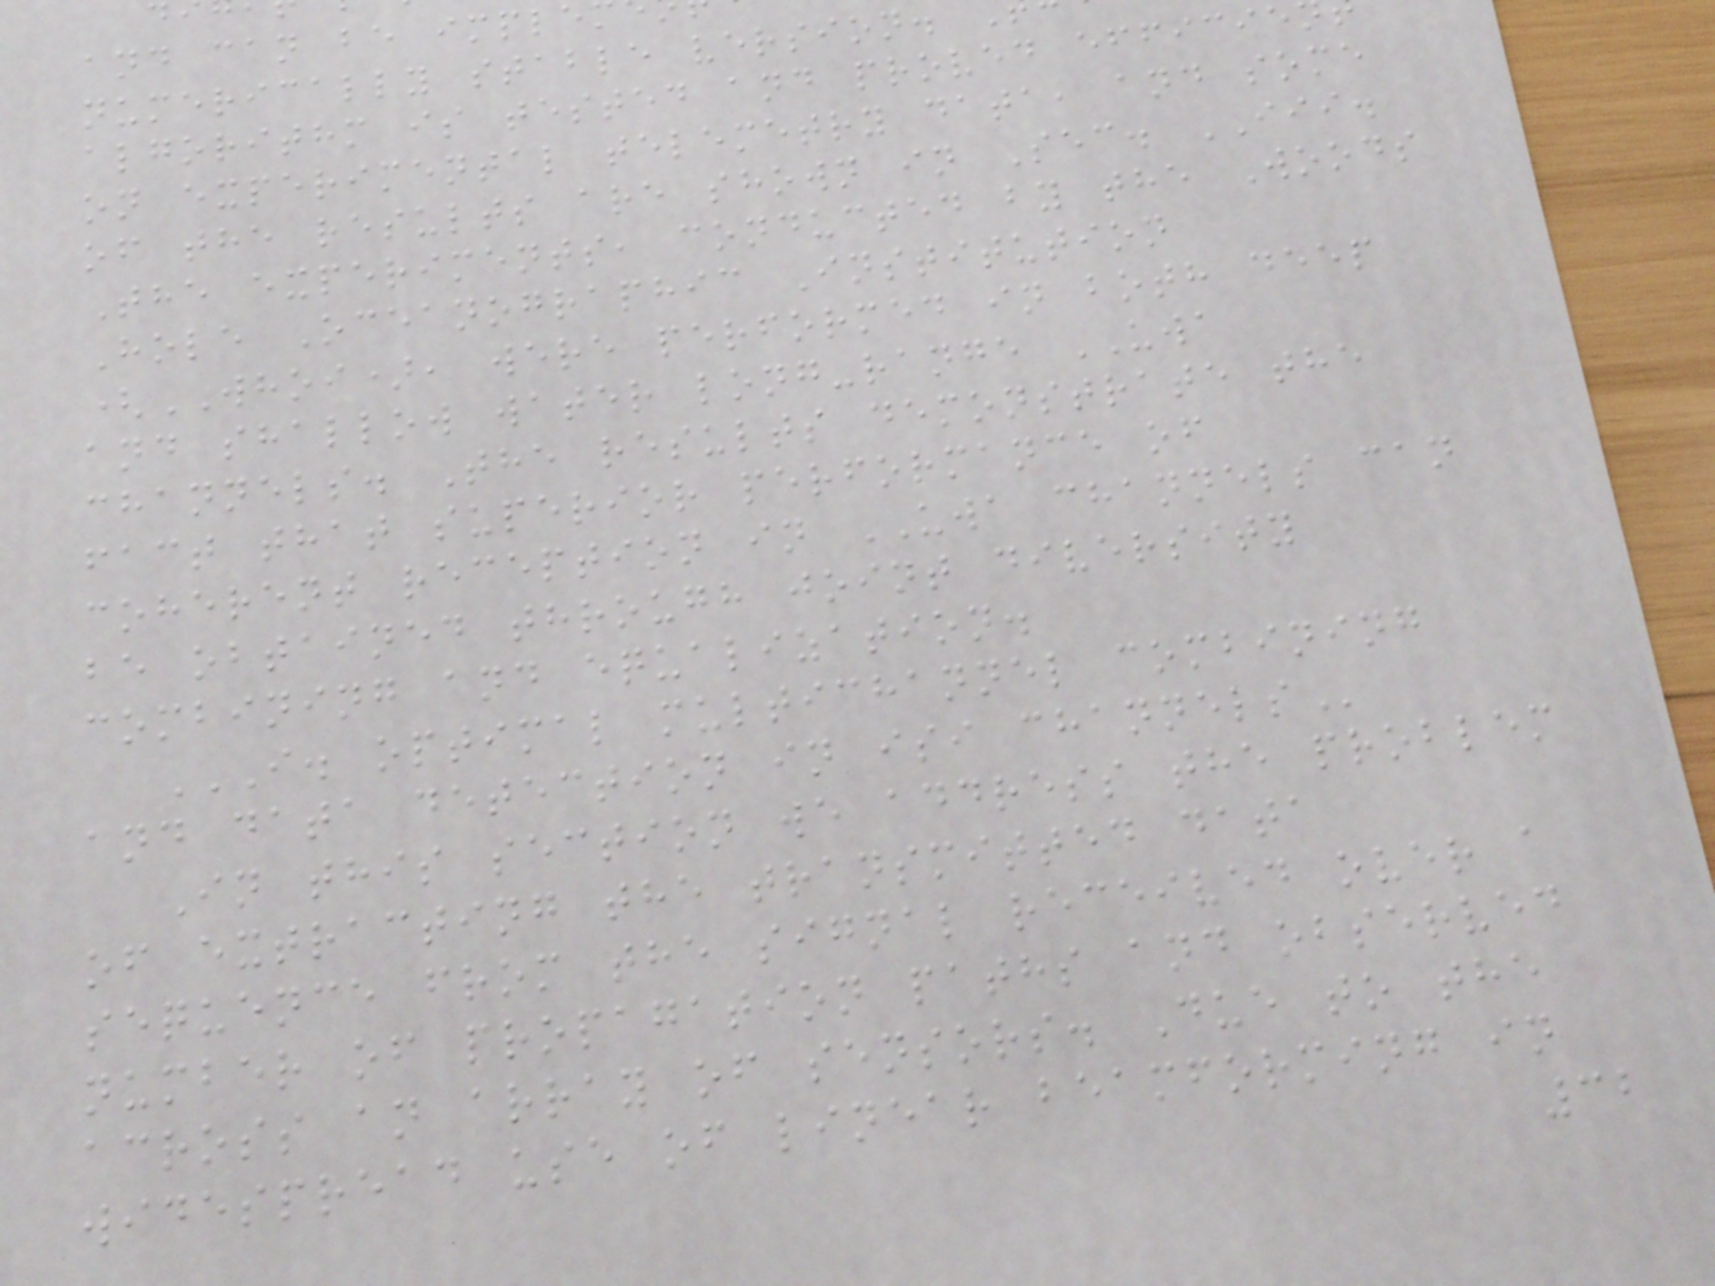and can be imple
numerically stable version.
algorithm is tested and proved efficie
on experimental telemetry data, and some
of the results are shown in Sec. III.
The experiments, conducted by the Woods
Hole Oceanographic Institution
(WHOI), were performed in both deep
and shallow water long-range UWA
channels. The results demonstrate the
fact that superior performance of
coherent reception in UWA channels can
be obtained through joint diversity
combining and equalization.
I. OPTIMAL MULTICHANNEL COMBINING
and data detection in isi
In this section we address the problem
of extracting the transmitted data
sequence from the signal received over a
number of propagation paths and observed
across an array of sensors. Due to the
widespread use of linear beamforming in
32
